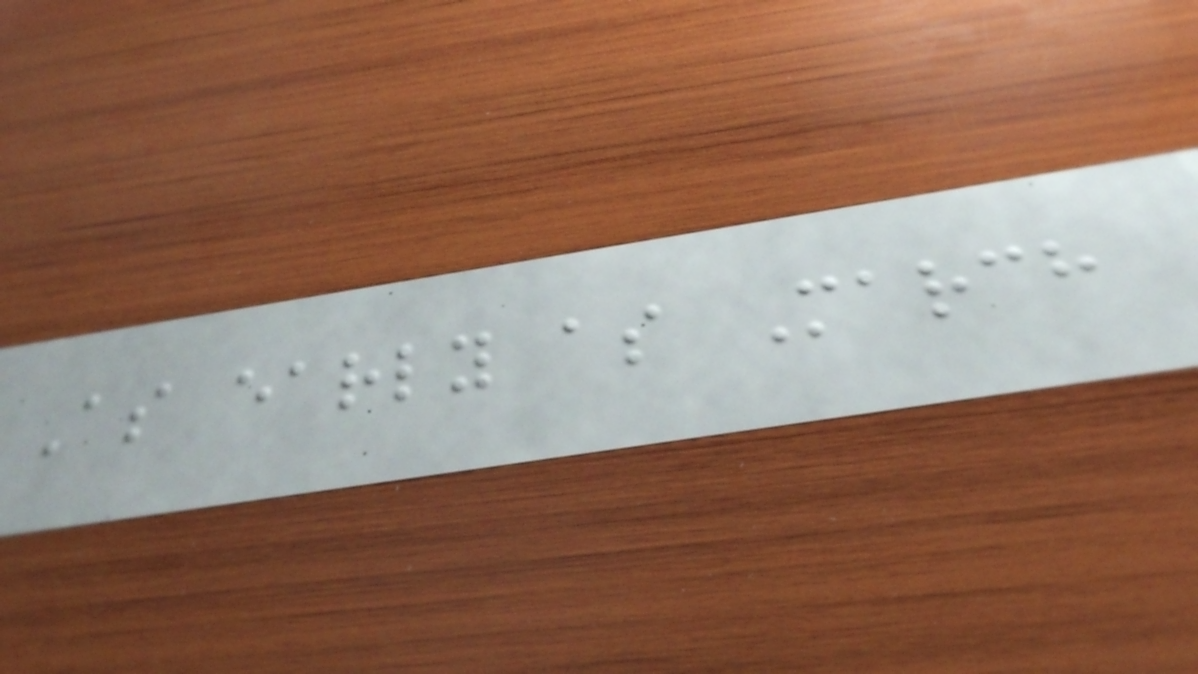As early as March
